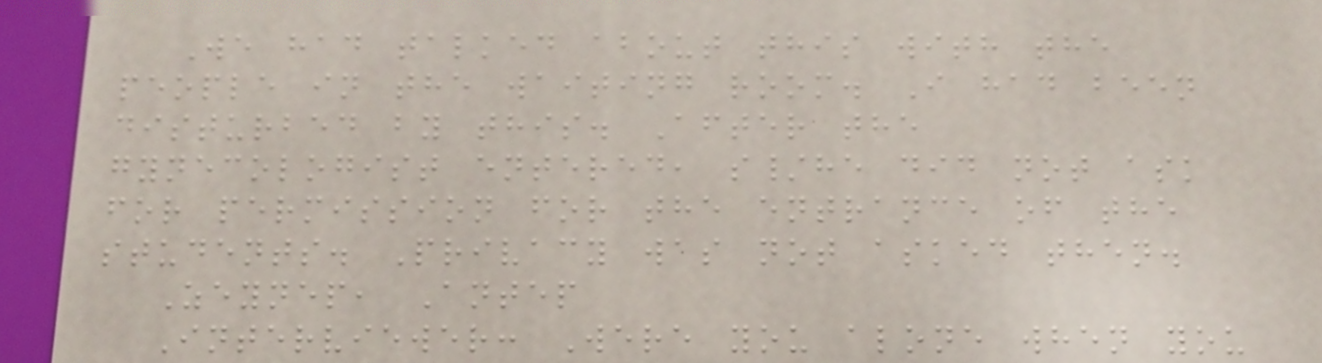We had talked about this with the
people in the waiting room. I had been
disturbed by this. After the
gynecologist entered, s/he did not ask
for permission for the entrance of the
students. Privacy was not asked then.
Zeynep, Antep
Interviewer: Were you alone when you
